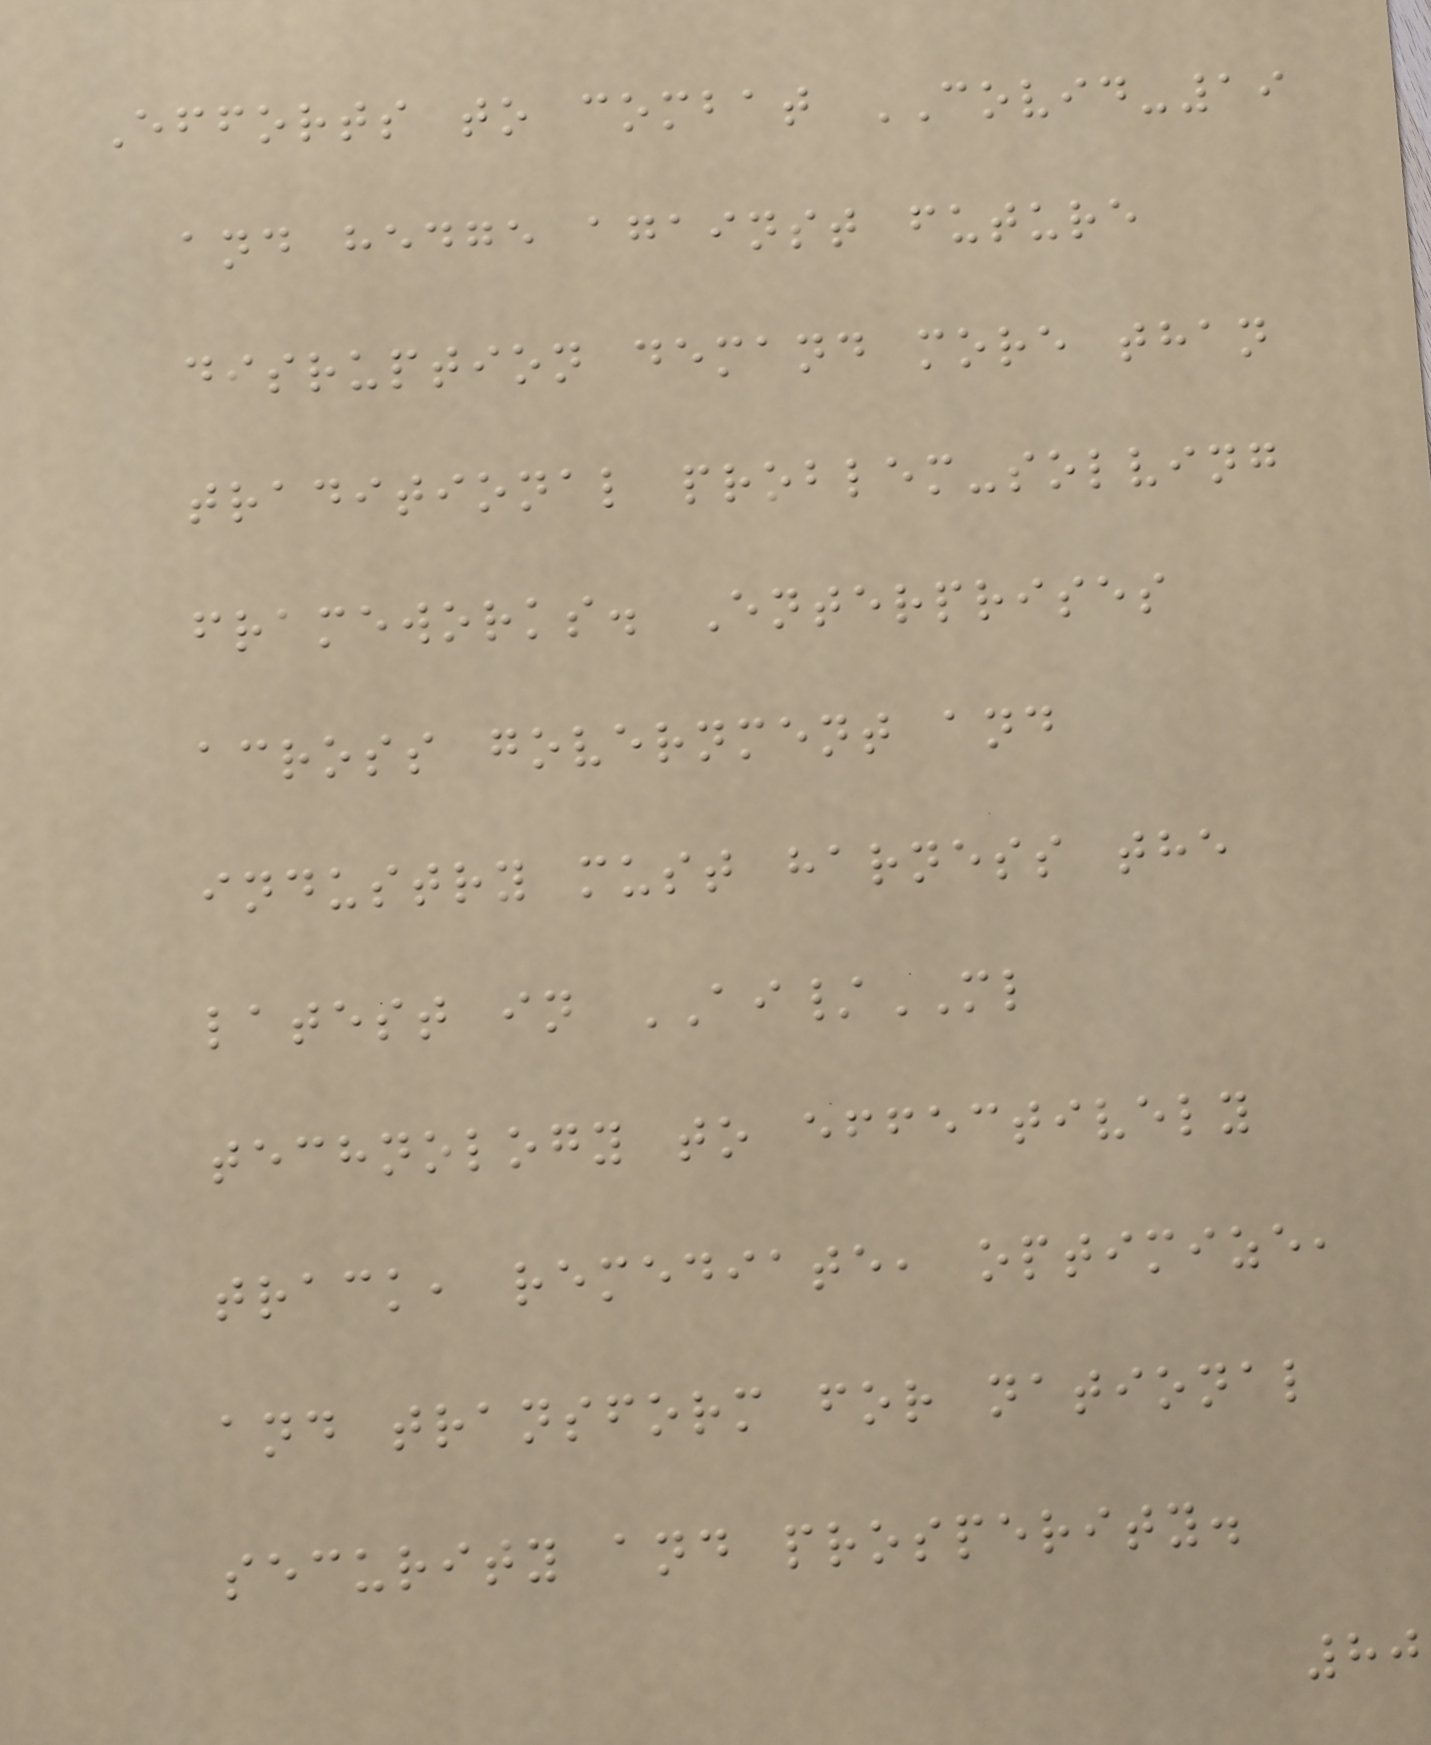Efforts to combat COVID-19
and hedge against future
disruption demand more than
traditional problem-solving
frameworks. Enterprises
across government and
industry must harness the
latest in AI/ML
technology to effectively
track, remediate, optimize,
and transform for national
security and prosperity.
80
